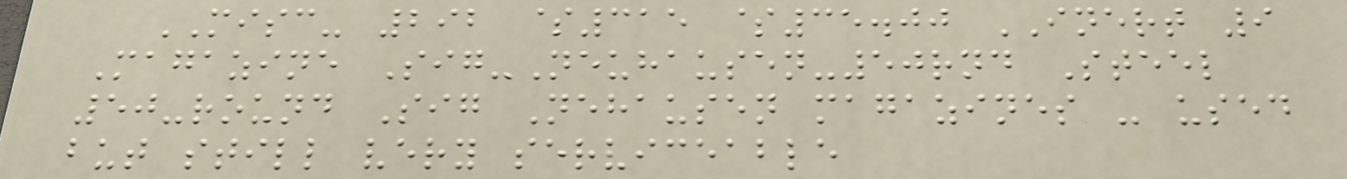MISC- 292 $315 $35.00 INERT 9
Magazine Sig-Neuhausen-50rnd Steel
50-round Sig Nehausen magazines - used
but still very serviceable
